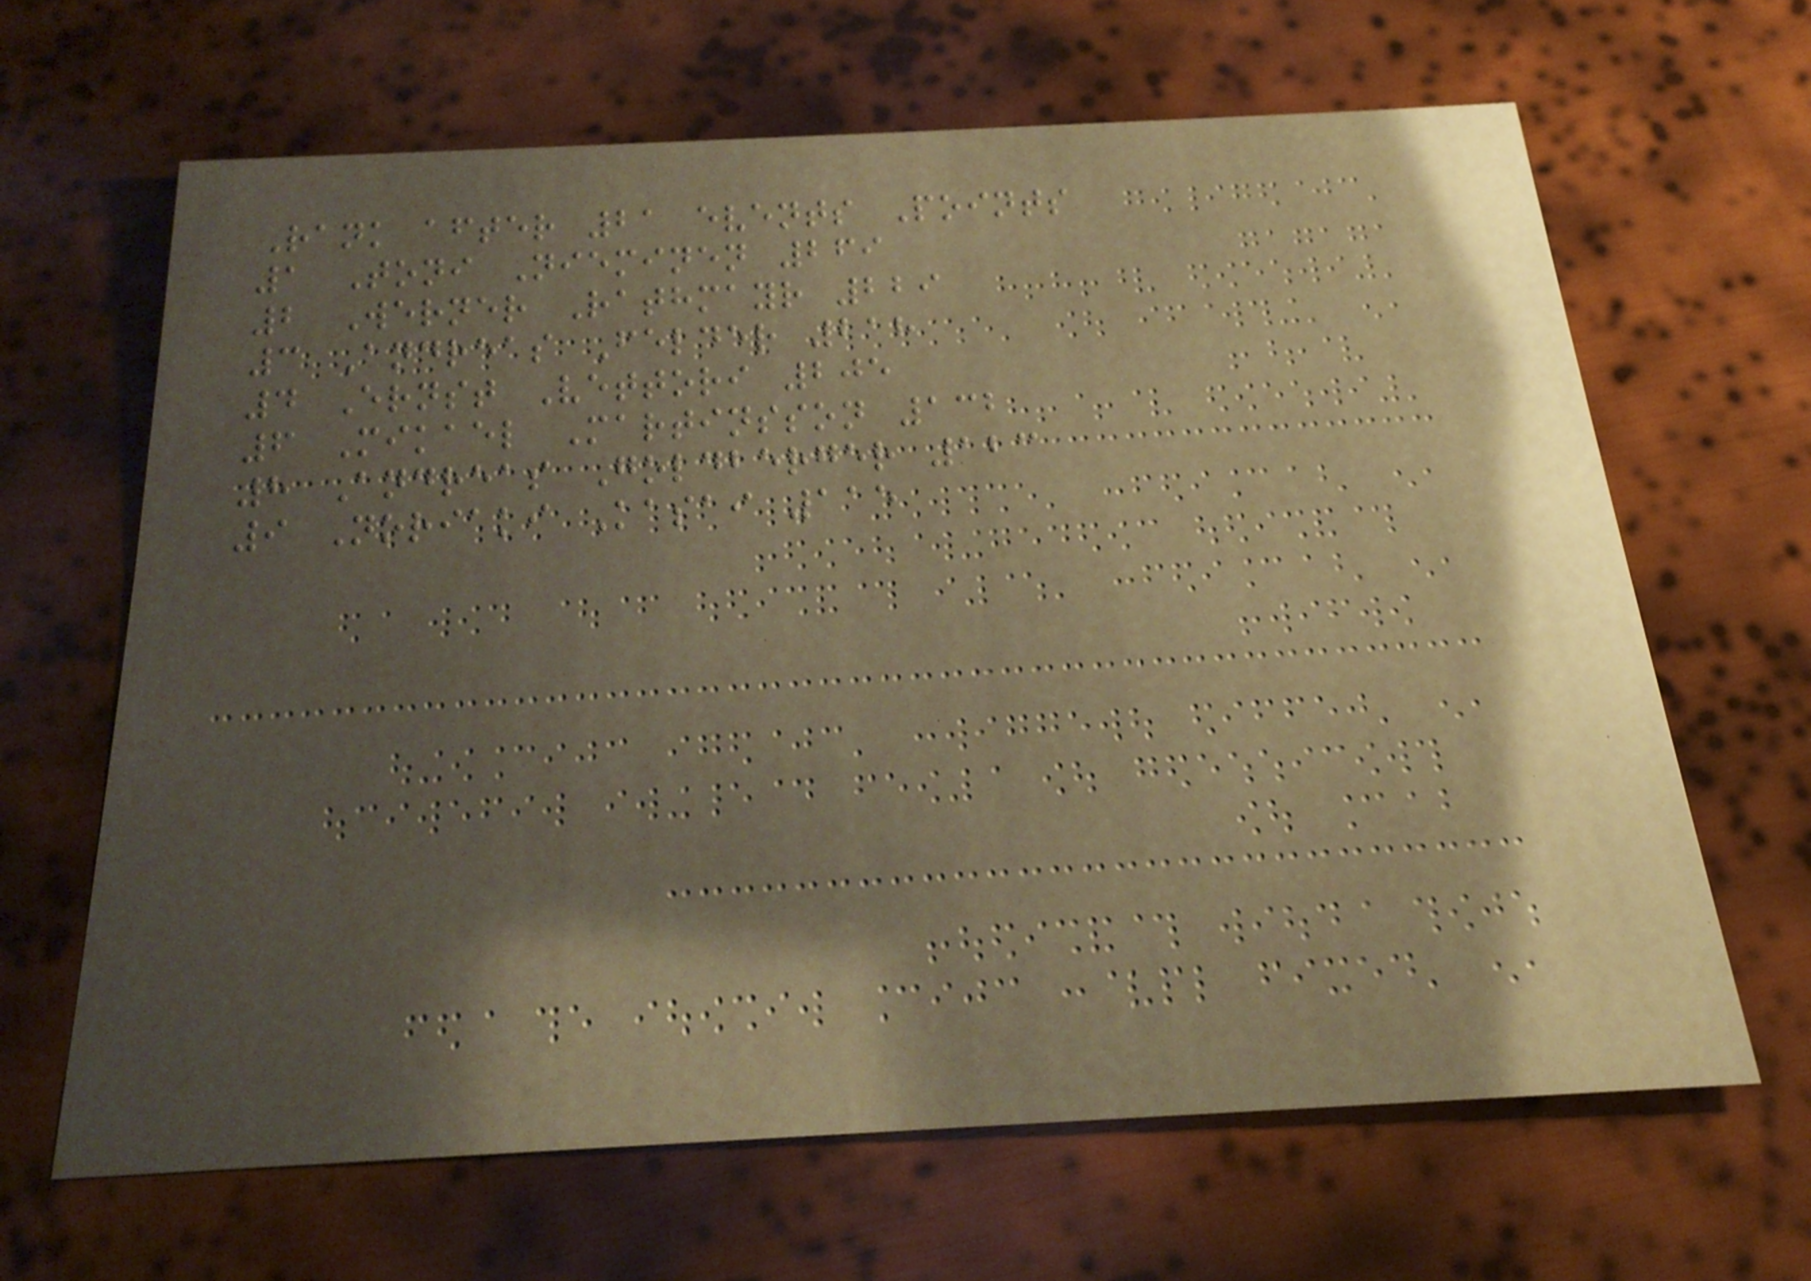Rank after 21 events Points
1 Toni Nieminen 269
2 Werner Rathmayr 229
3 Andreas Felder 218
4 Ernst Vettori 205
6 Mikael Martinsson 132
8 Andreas Goldberger 123
9 Noriaki Kasai 115
